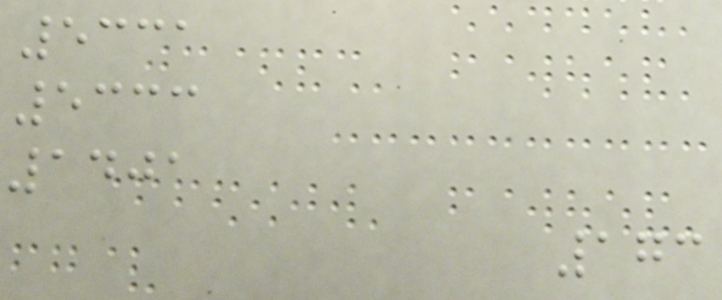5331
5333
1401
173
